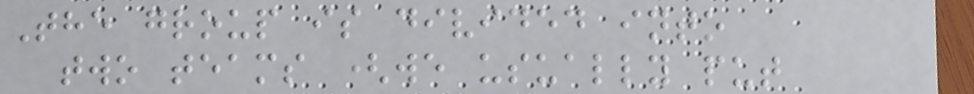The group is divided into
two teams (we usually put
